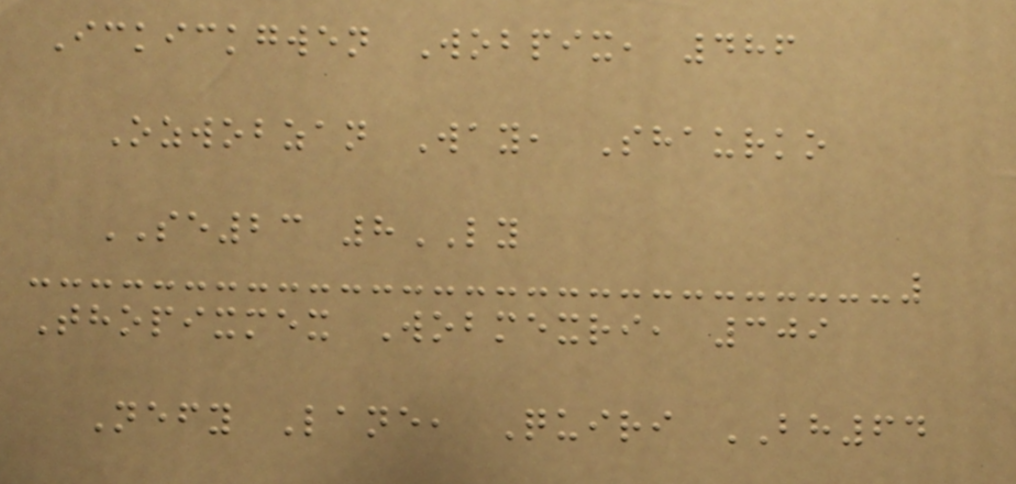Ickickgwen Wobpix, 486
Ozwobzan Way, Shaurko
SE23 8LY
Thopixmex Wobmexri, 309
Nefy Lane, Quiri BH64
